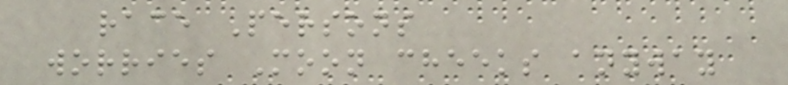race Persons
worries Moon cheeks anyway
